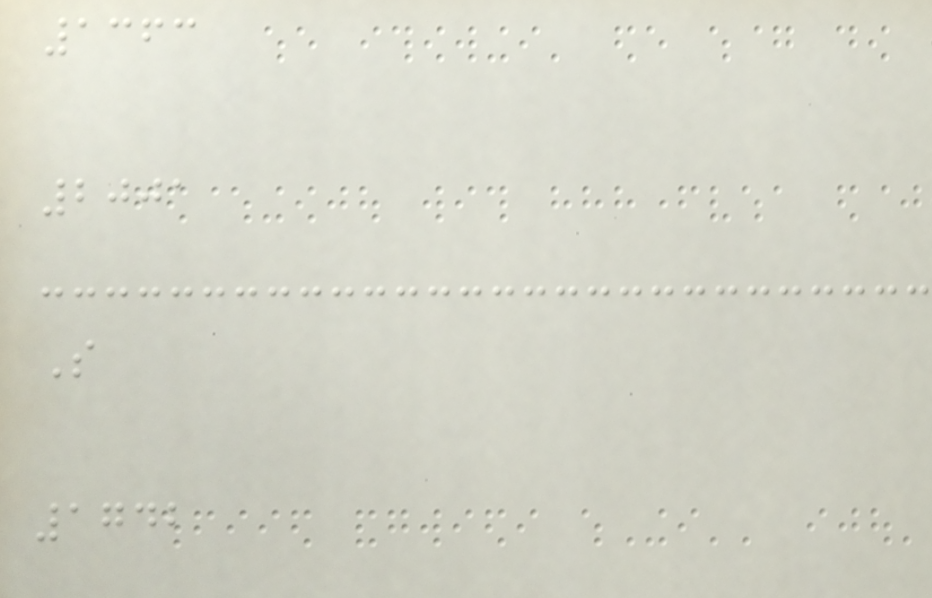1363
2001
S
1742
